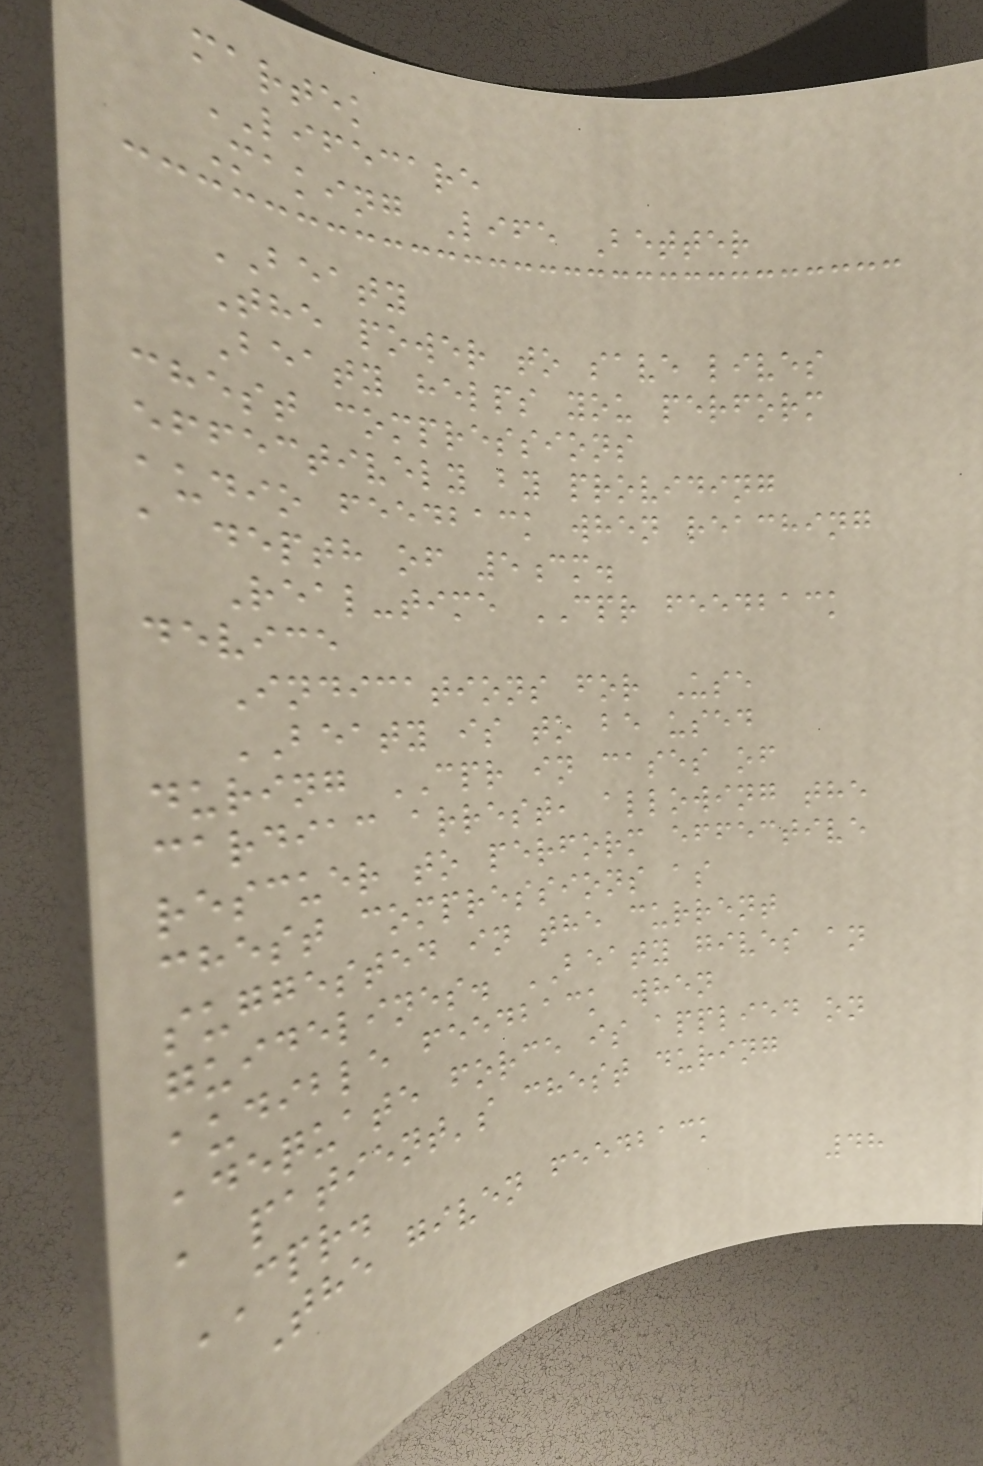martek
LIFECARE
Making Life Better
BEATY
The power to save lives
Beaty helps you perform
chest compressions
effectively by providing
audio feedback when reaching
a depth of 5cm.
Real-time CPR feedback
device
Indications for Use
BEATY is to be used
during CPR in cases of
cardiac arrest, allowing the
rescuer to perform effective
chest compressions as
suggested in the current
guidelines. BEATY gives an
audible feedback when
adequate force is applied on
a patient's chest during
CPR.
The given feedback
48
